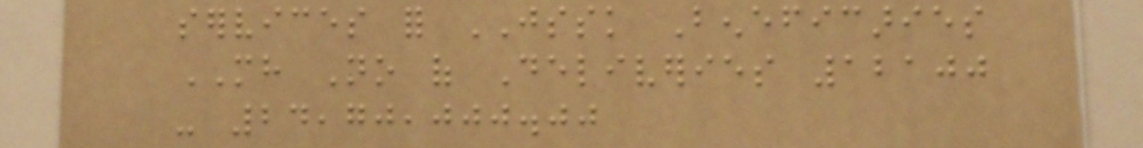services for JSSK Beneficaries
MH No of Deliveries 12100
- 24,70,000.00
